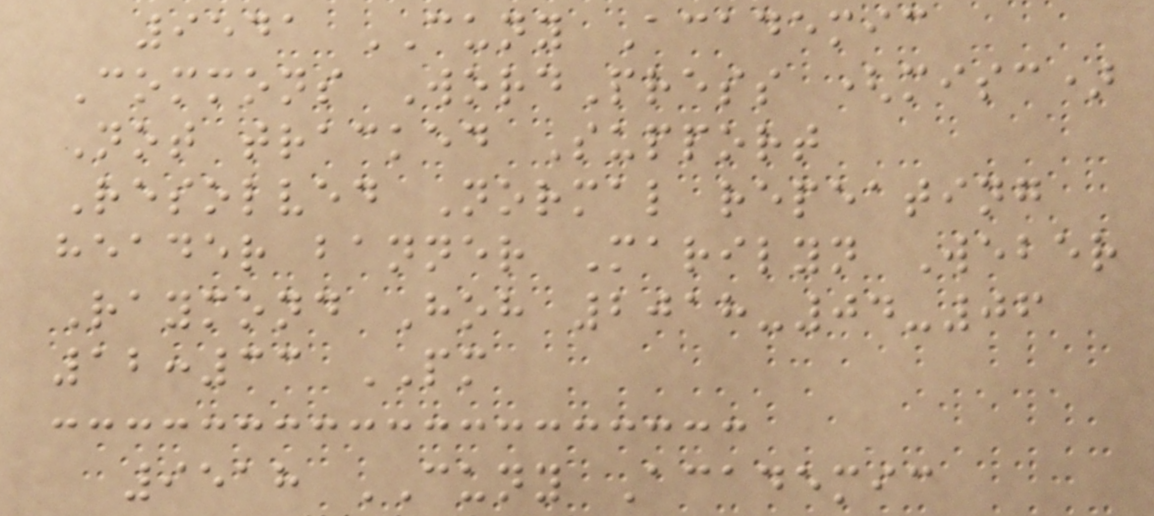9541 CUNY Academic
Commons WordPress (misc)
Not tracked Support
Resolved Normal repeating
header banner Marilyn Weber
Raymond Hoh 2018-04-06
12:33 PM
9518 CUNY Academic
